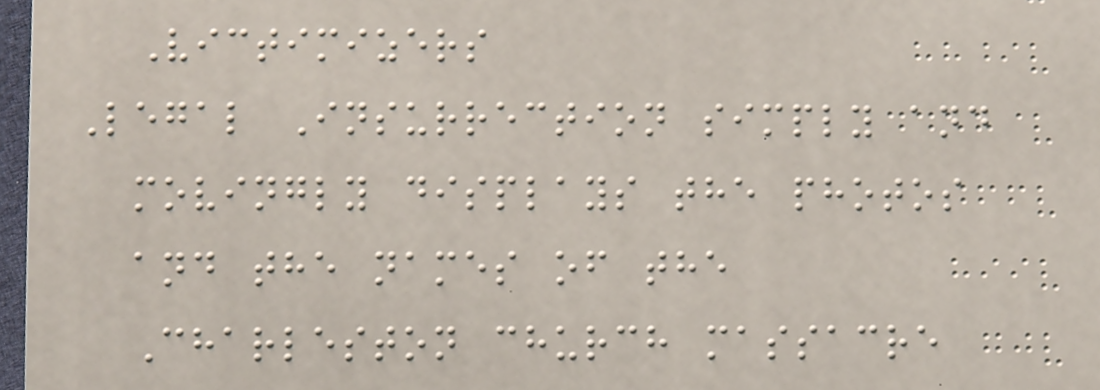Victimizers
Legal Insurrection simply and
movingly displays the photos
and the names of the
Charleston church massacre
